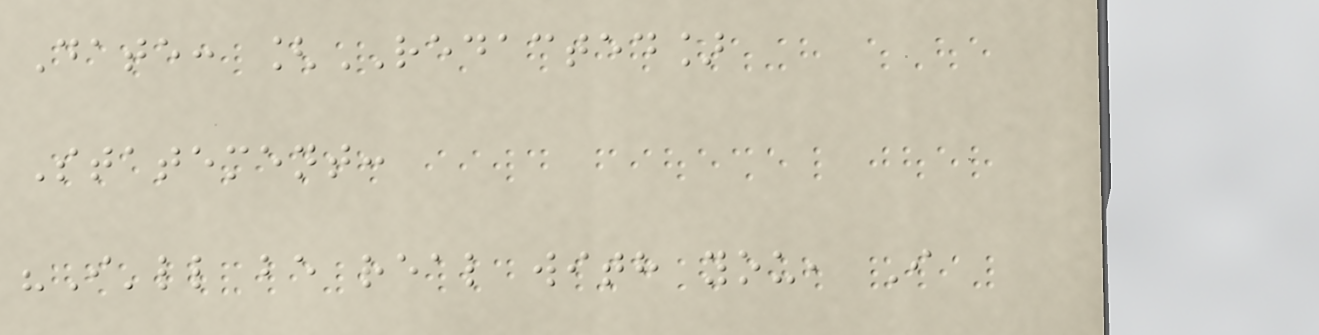Date: [REDACTED]
Statement:
"I'll be real with you, I
